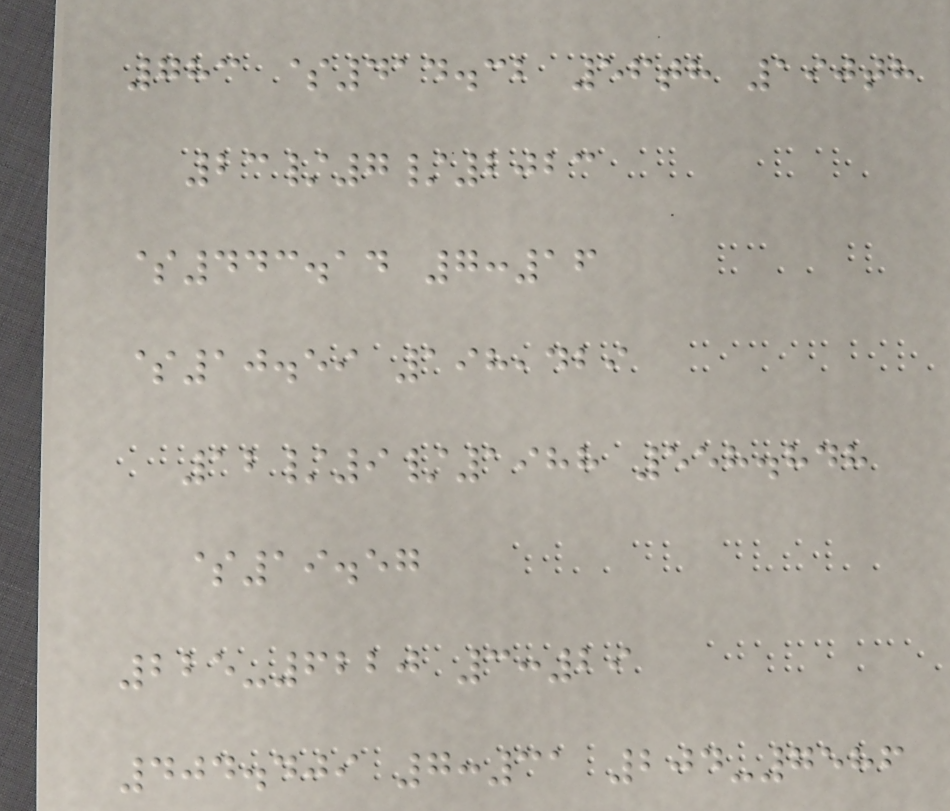783 $414.32 56th 190th
23/7/2023
$443.14 7:16
$10.59 198,429
12/9/1988 558.848
$19.57
225-6220 3:29
404.409 7:31 204-7586
